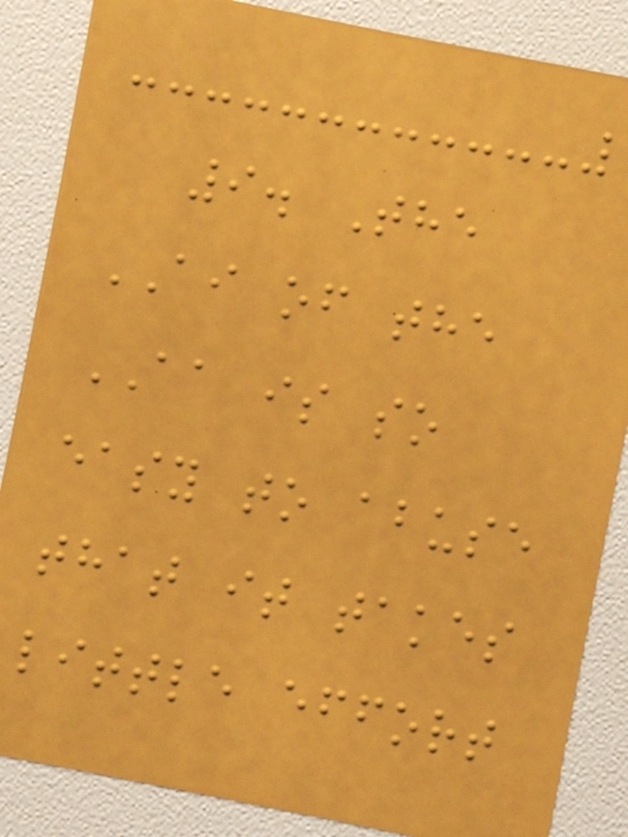9. The
AI of the
AA is so
easy to abuse
that it takes
little effort
